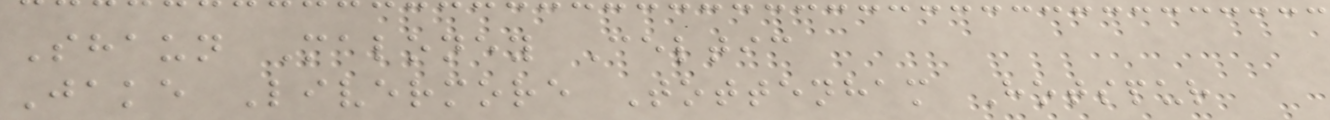Shaun Maloney Celtic
Jake Livermore Tottenham Hotspur
